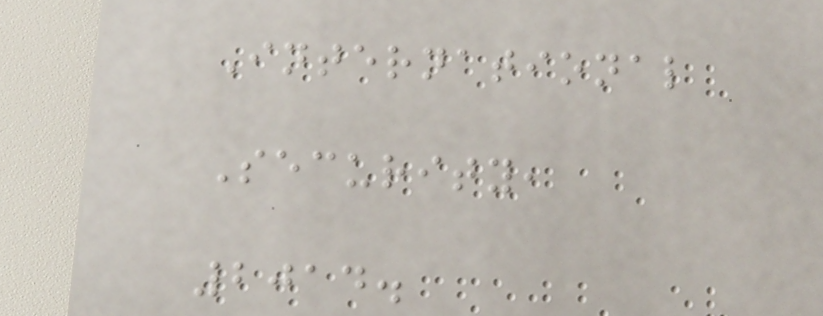International
Security,
2014.
